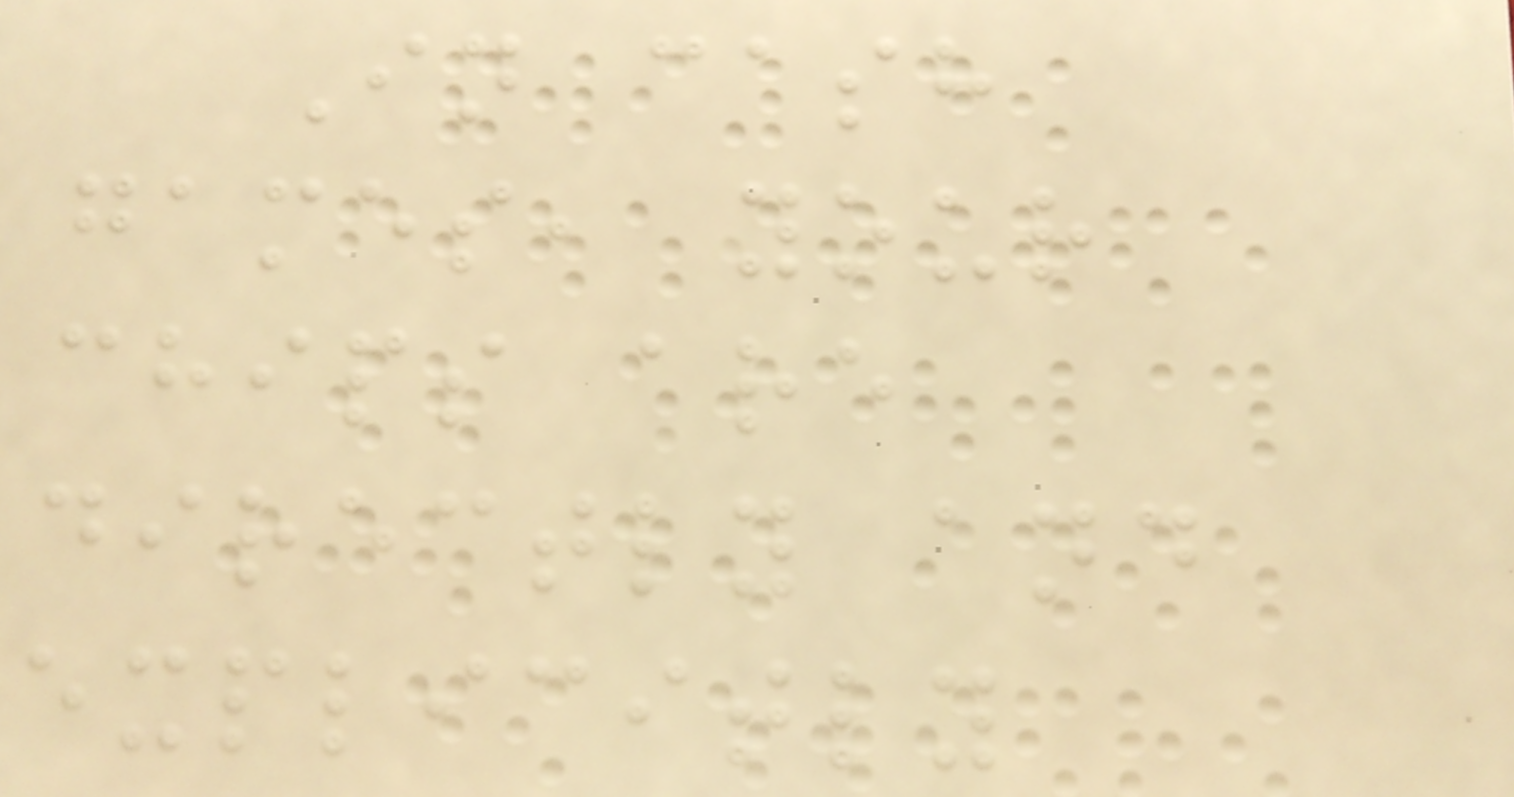In cash
games, your
chips are
directly and
explicitly
